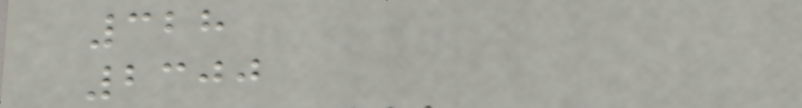328
2300
